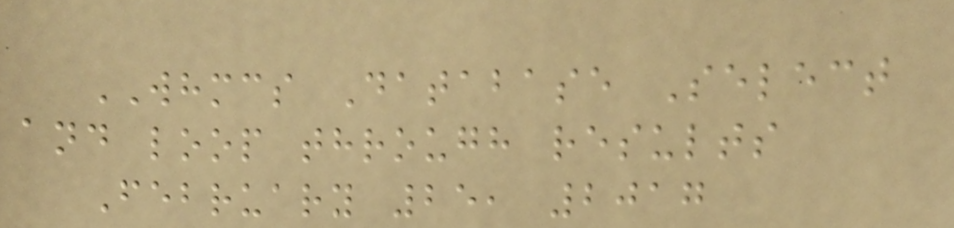WHMCS Database Select
and loop through results
February 25, 2017
